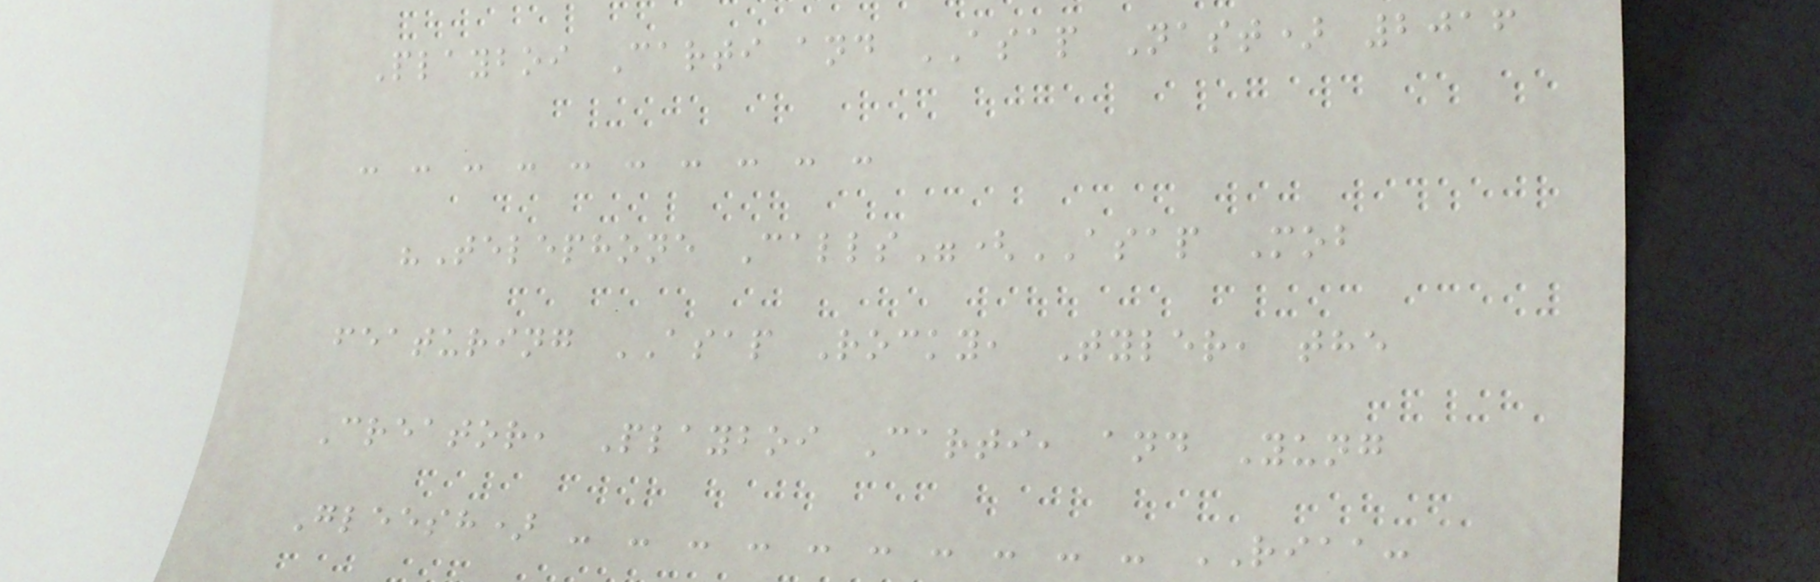Playboi Carti and ASAP Nast) 2016
- - - - - - - - - -
"Telephone Calls"(ASAP Mob
featuring ASAP Rocky, Tyler, the
Creator, Playboi Carti, and Yung
Gleesh) - - - - - - - - - - RIAA:
